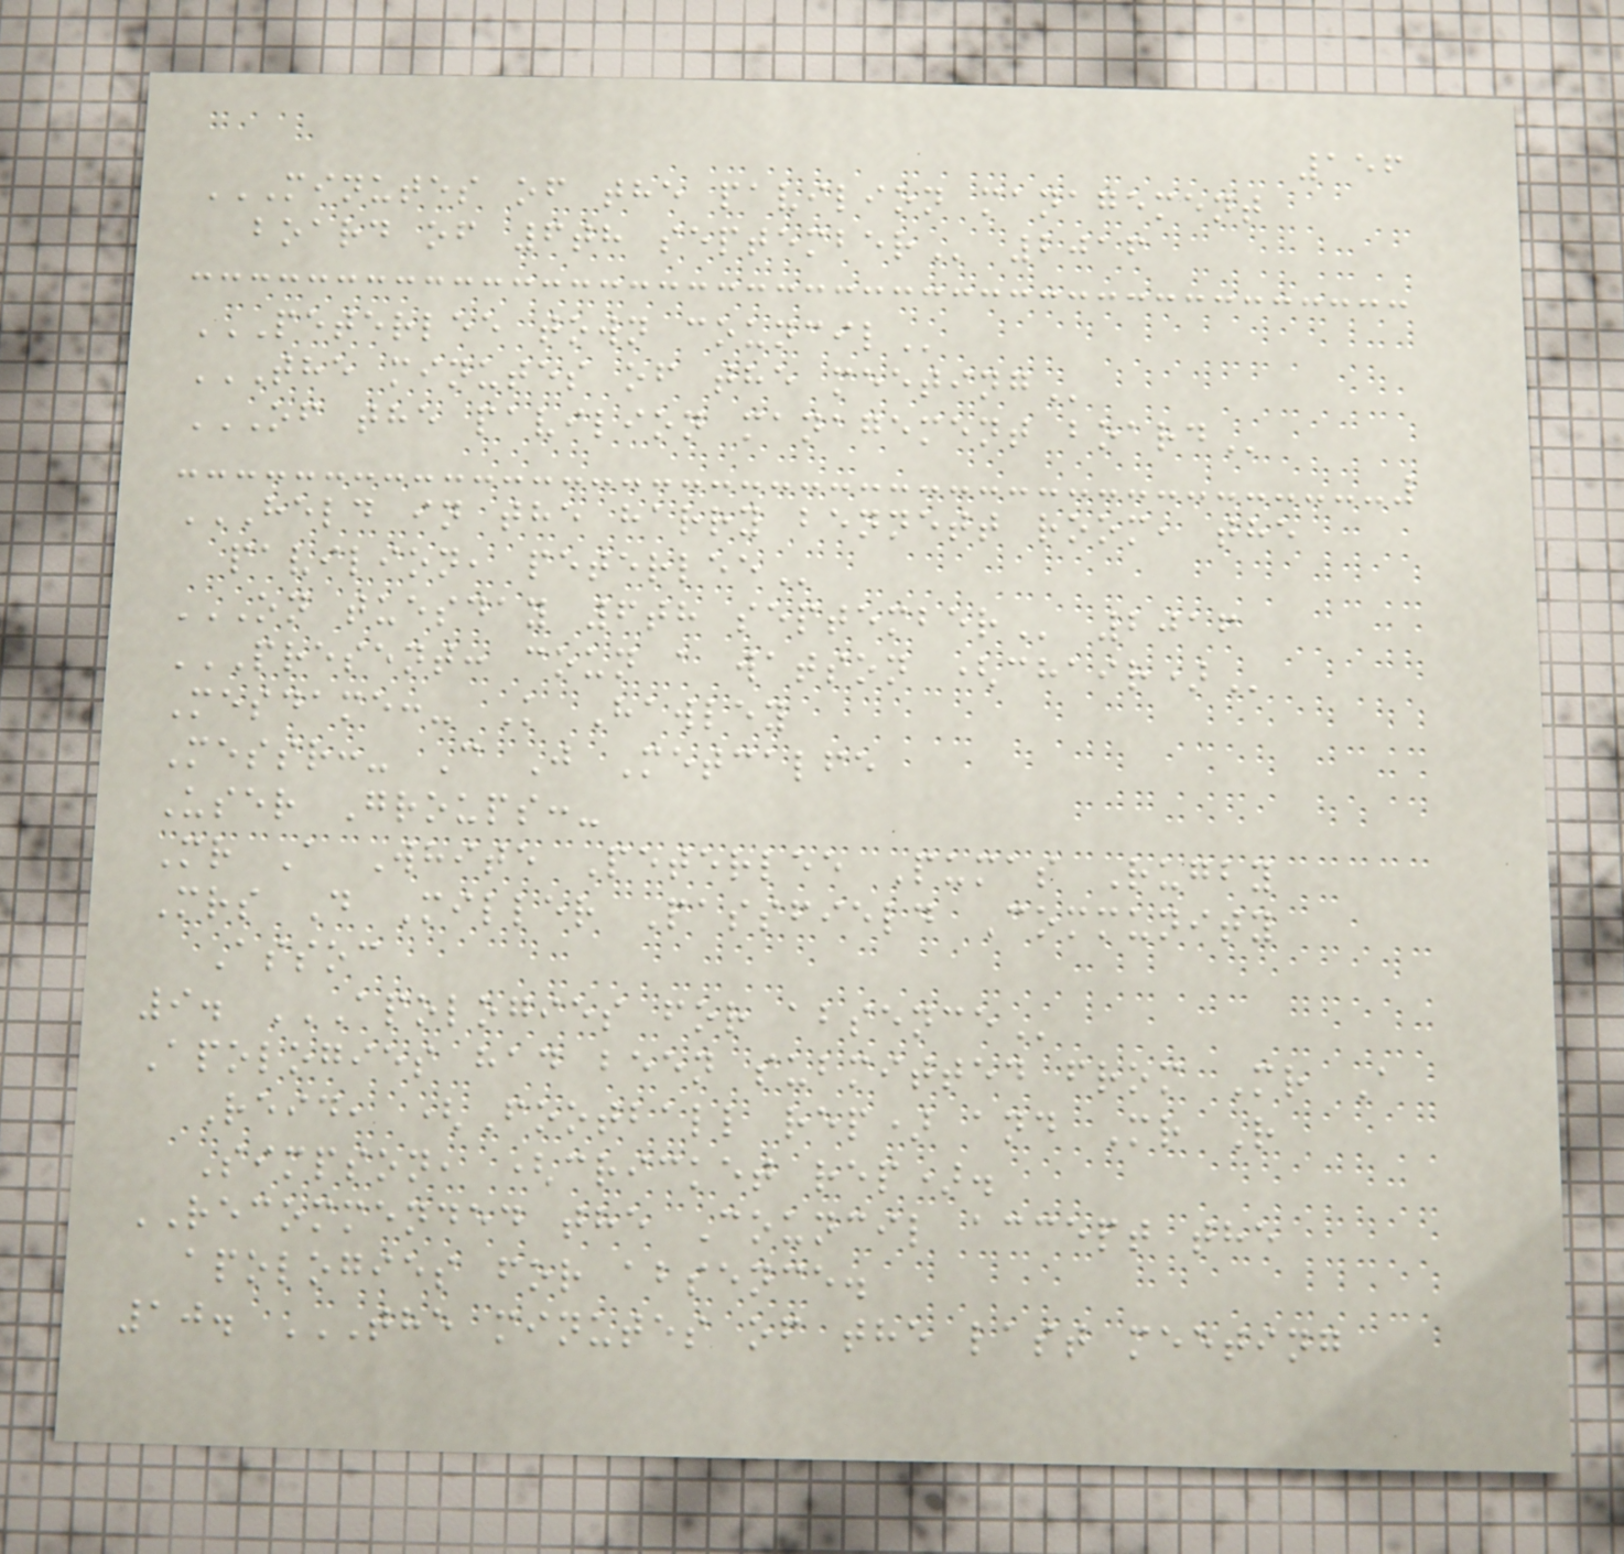156
MINUTES OF THE PAVILION MANAGEMENT
BOARD OF 6TH SEPTEMBER 2016
PETERLEE TOWN COUNCIL
THE MINUTES OF THE MEETING
OF THE PAVILION MANAGEMENT BOARD
HELD IN THE HARRY BENNETT ROOM, THE
PAVILION, PETERLEE
ON TUESDAY 6TH SEPTEMBER 2016
PRESENT: COUN A WATSON (CHAIR)
Mesdame:- K Hawley
Messr:- C J Metcalfe
User Groups:-
Mr A White Peterlee Pumas Rugby
Mrs D Miller Passfield Community
Assoc
9. APOLOGIES FOR ABSENCE
Apologies had been submitted from Mr A
Reid, (Football rep) and Mr R
Simpson, (cricket rep).
RECOMMENDED the Council accept the
apologies for absence.
10. THE MINUTES OF THE LAST MEETING
